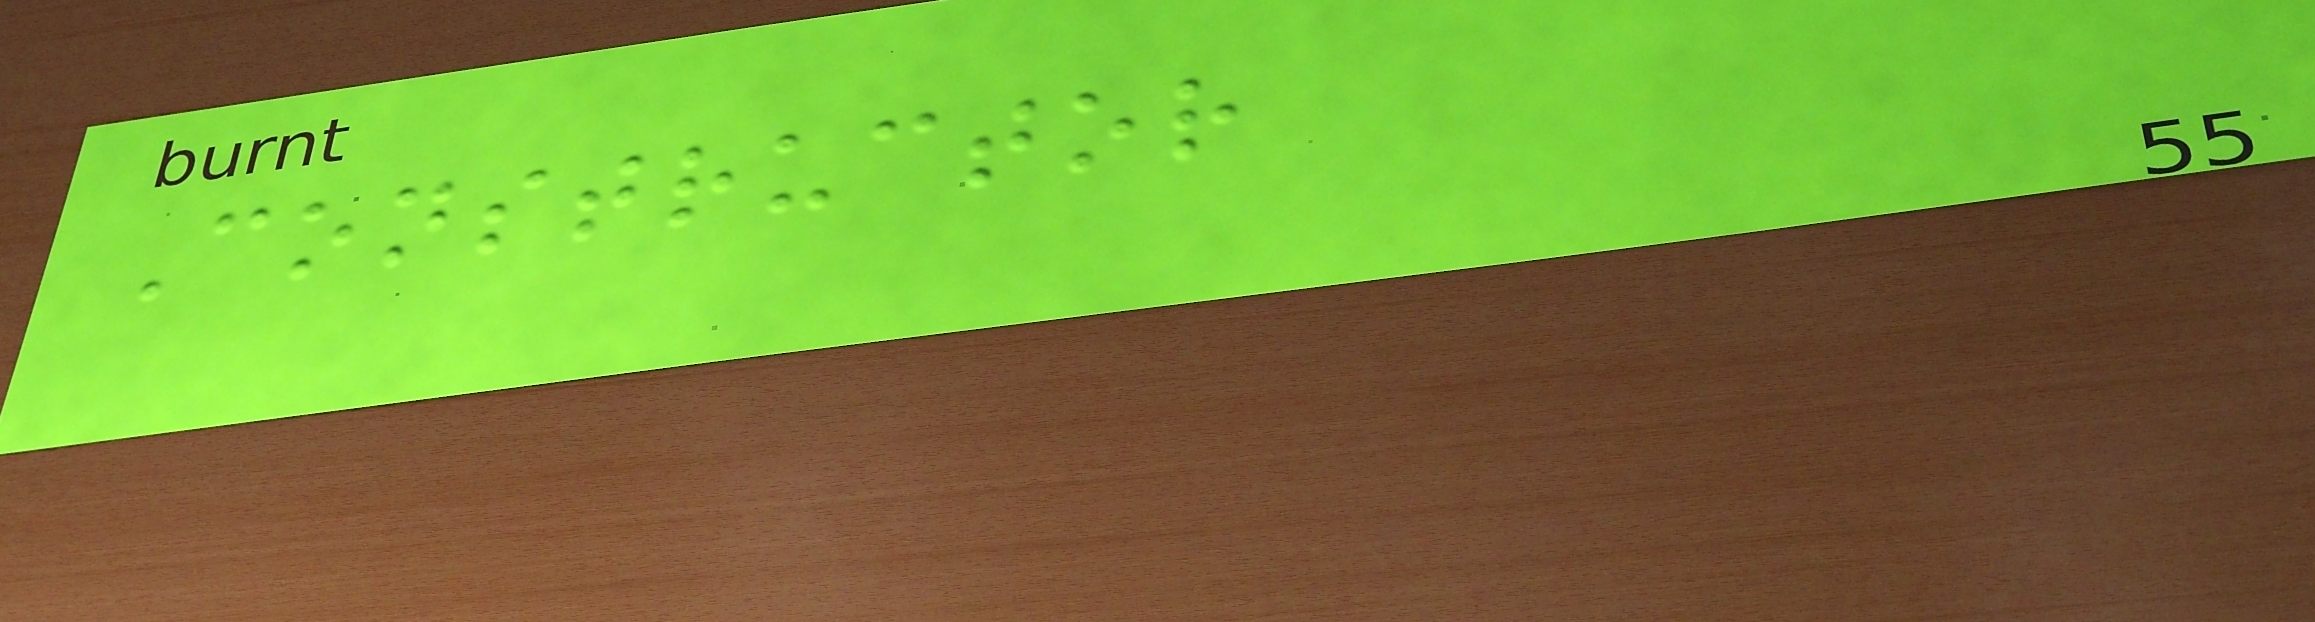Constructor
